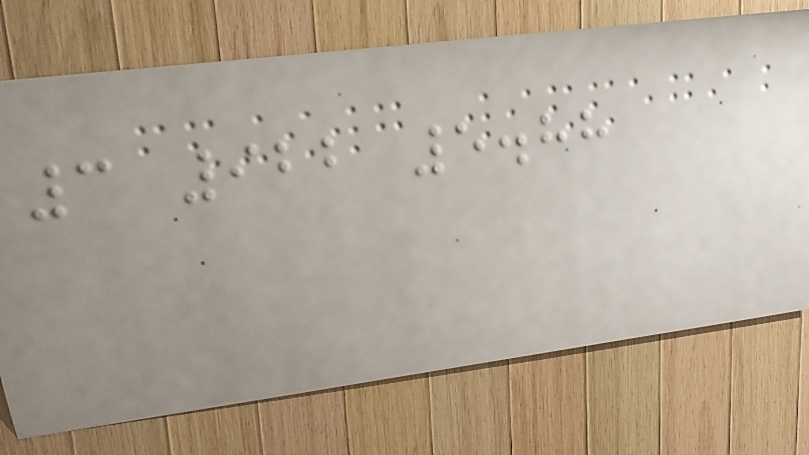3 922 5.88
